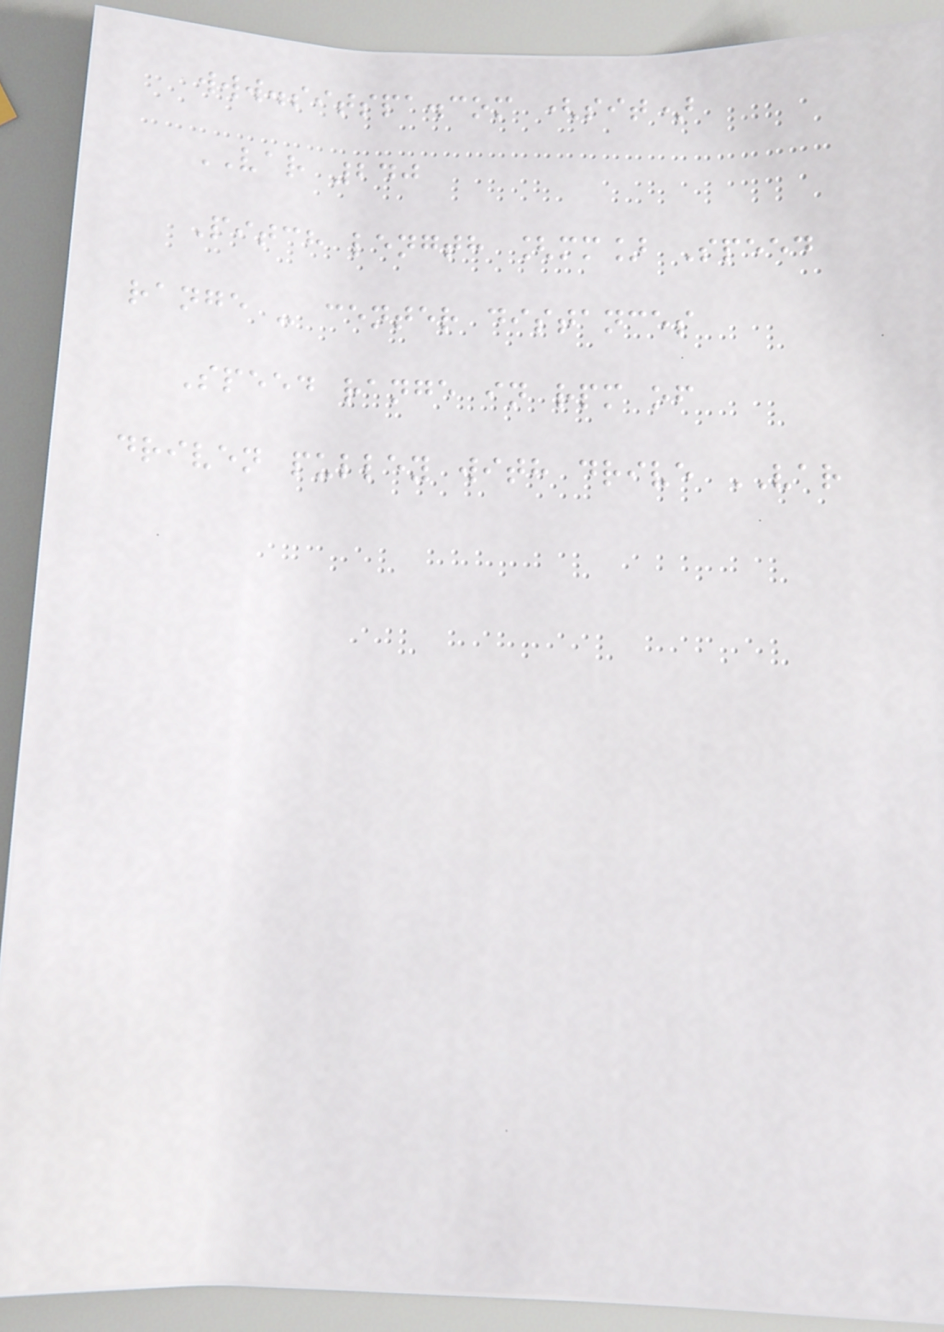www.sitspa.com (sit)
VAR 240
Pitch length [mm] Speed
range - center distances
Speed range in rpm of
driven pulley with drive VAR
